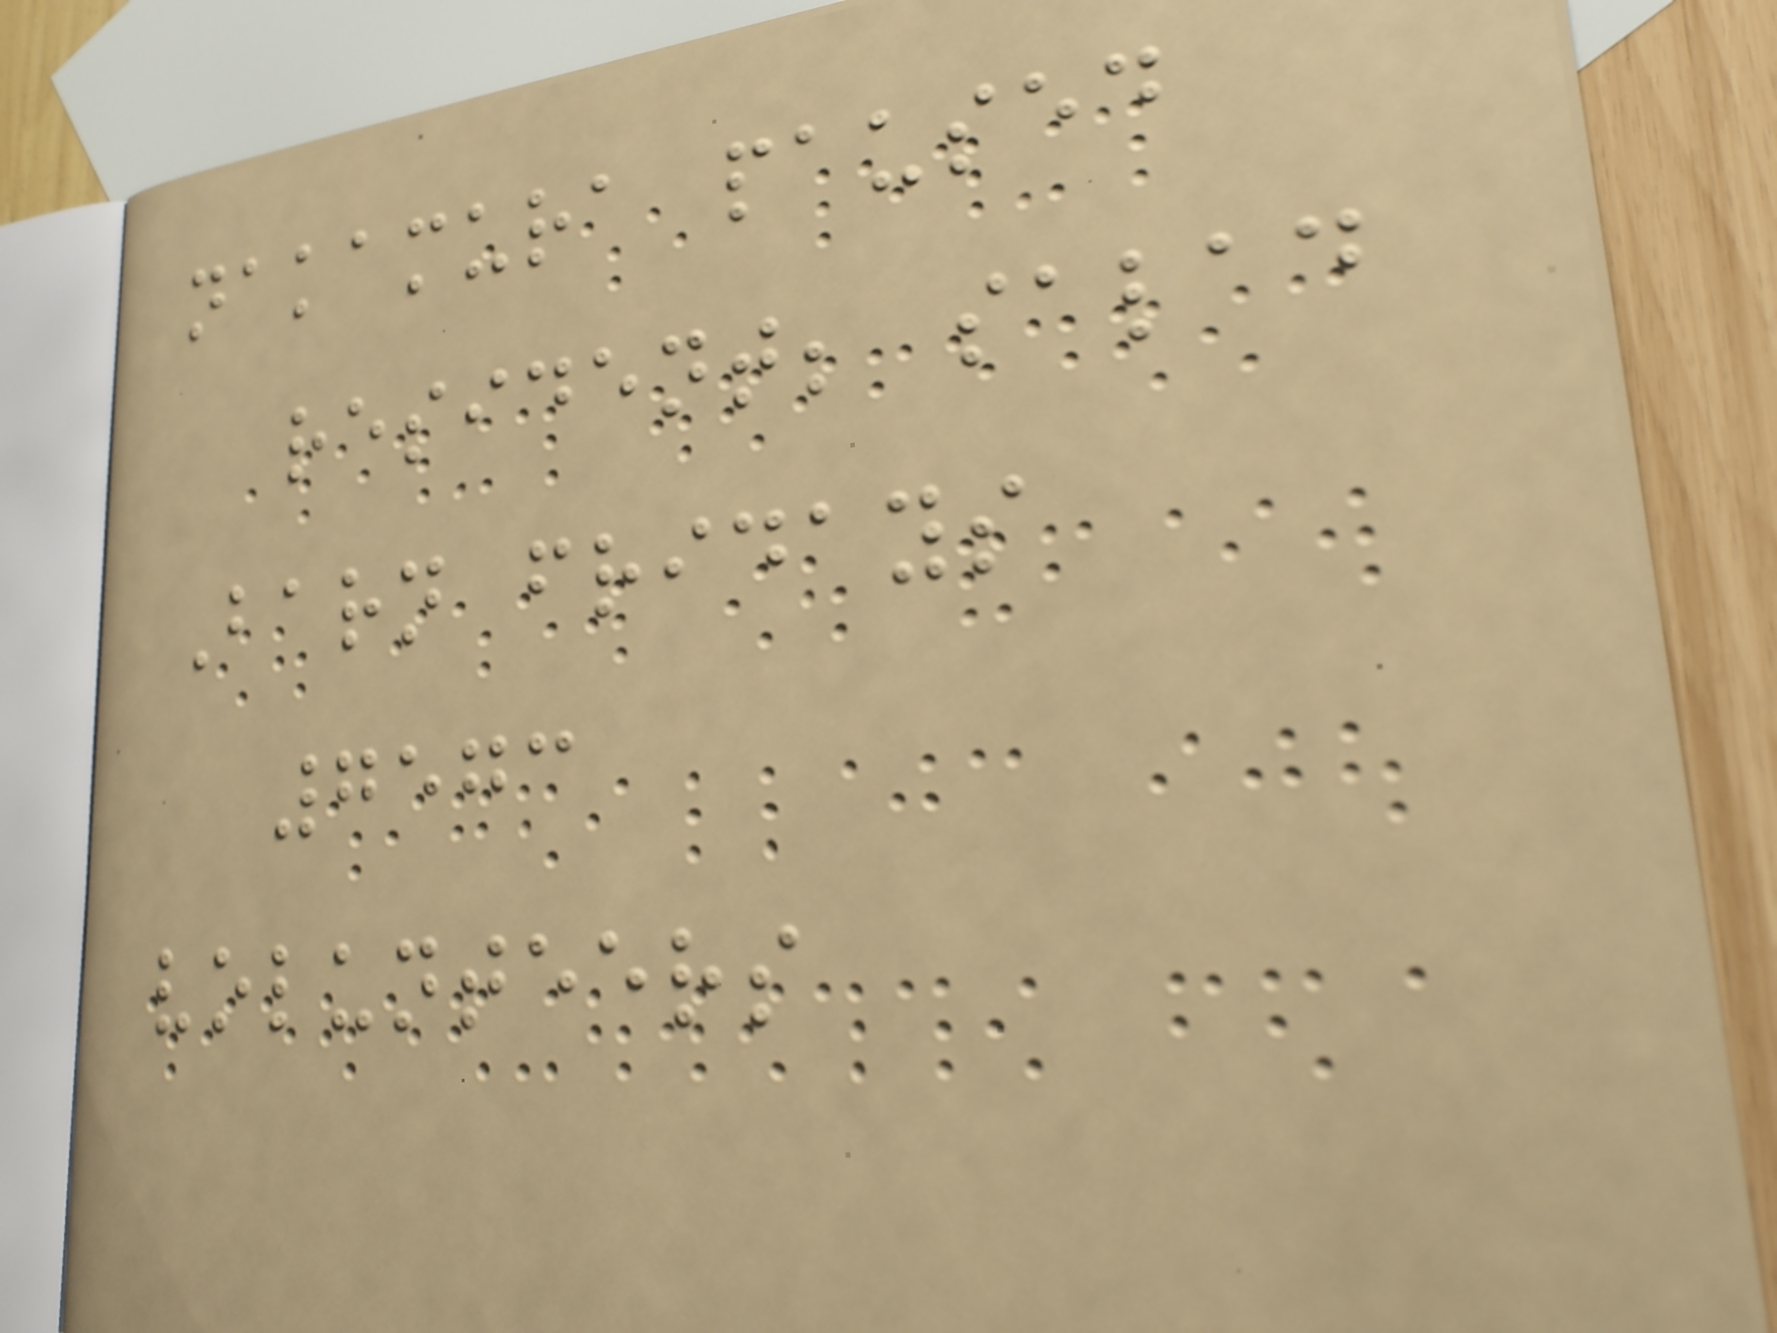nakamura paused
resident; salad
Barn fridays
7573
volunteers
